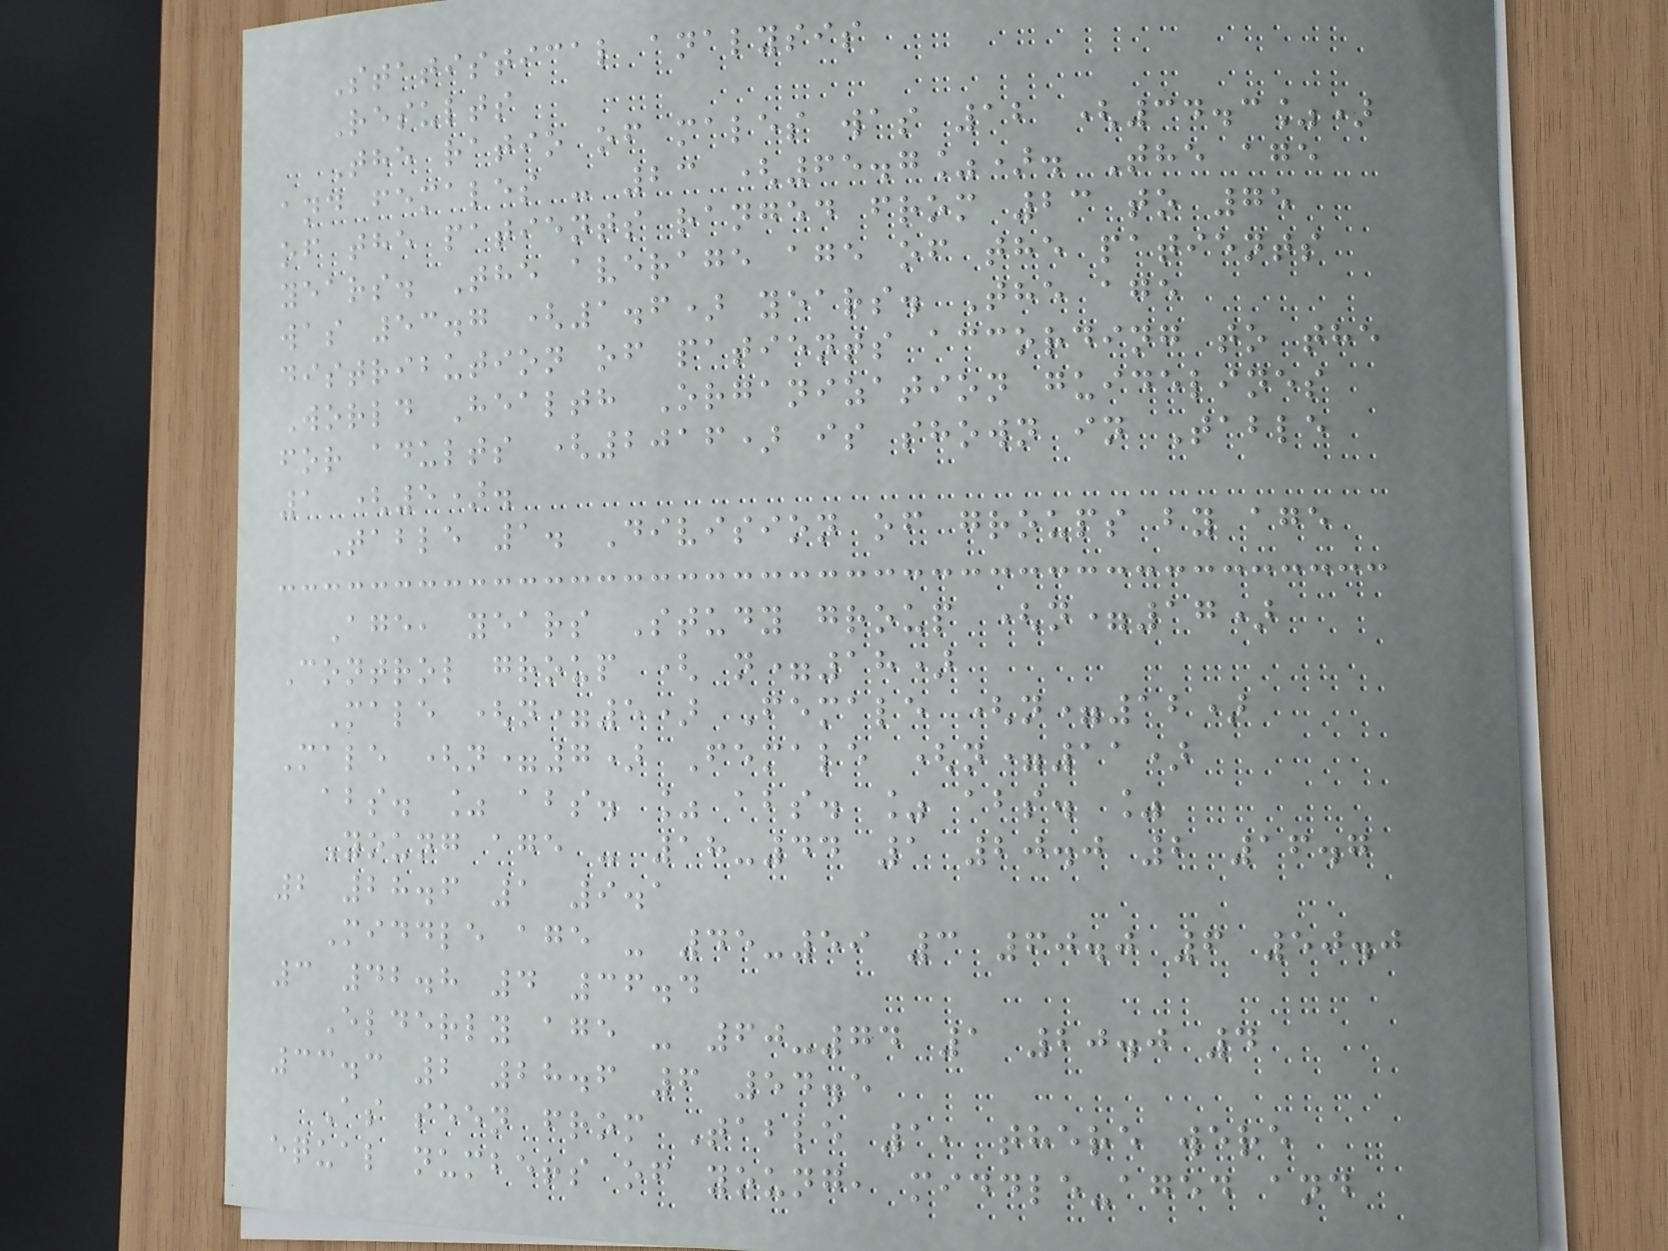Statistical analysis
Results
The ratio of males was 12 (34.3%)
and females - 23 (65.7%). The age
of the patients ranged from 23 to 75
years. The average age of the patients
was 53.7 (1.6) years. The age
distribution of patients according to the
World Health Organization guidelines
for adults (2016) is shown in Table
1 (5).
Table 1. Division of groups by age
Age, years Study group (n=17)
Control group ( n=18)
Male (n=5) Female (n=12)
Male (n=7) Female (n=11)
abs. % abs. % abs. % abs. %
Young age - 18-44 1 20.0 2 16.7
2 28.6 1 9.1
Middle age - 45-59 3 60.0 6 50.0
3 42.8 4 36.4
Elderly age - 60-74 1 20.0 4
33.3 2 28.6 6 54.5
As seen from Table 1, there were
equal numbers of young, middle-aged and
